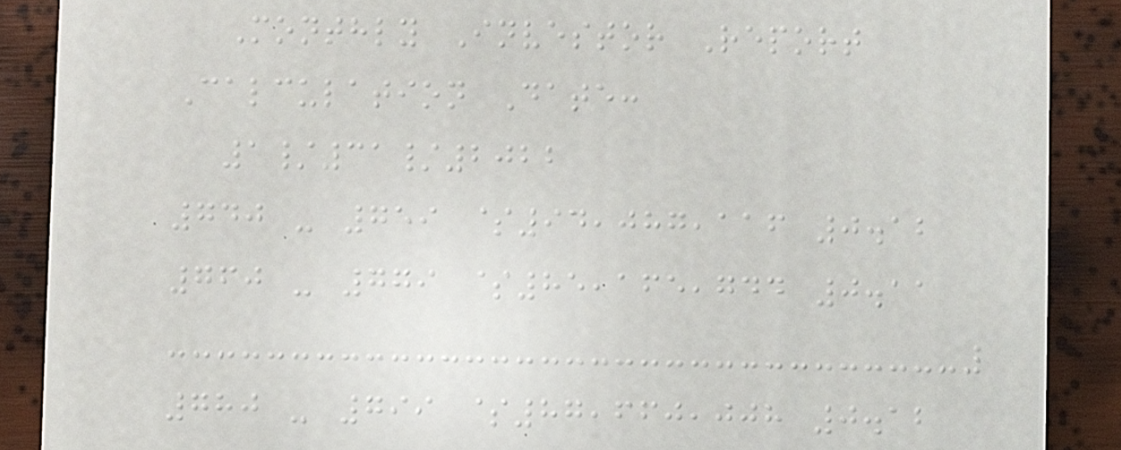Monthly Investor Report
Calculation Date:
1/31/2022
740 - 759 $94,087,116 0.12
760 - 779 $85,165,744 0.11
780 - 799 $87,660,008 0.12
